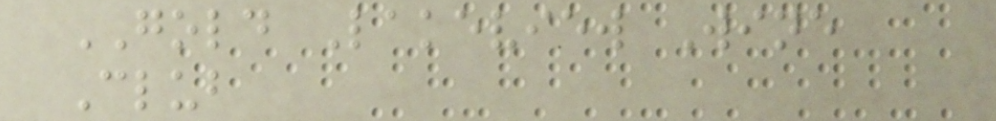GOLD Lakeview Wine
Club
